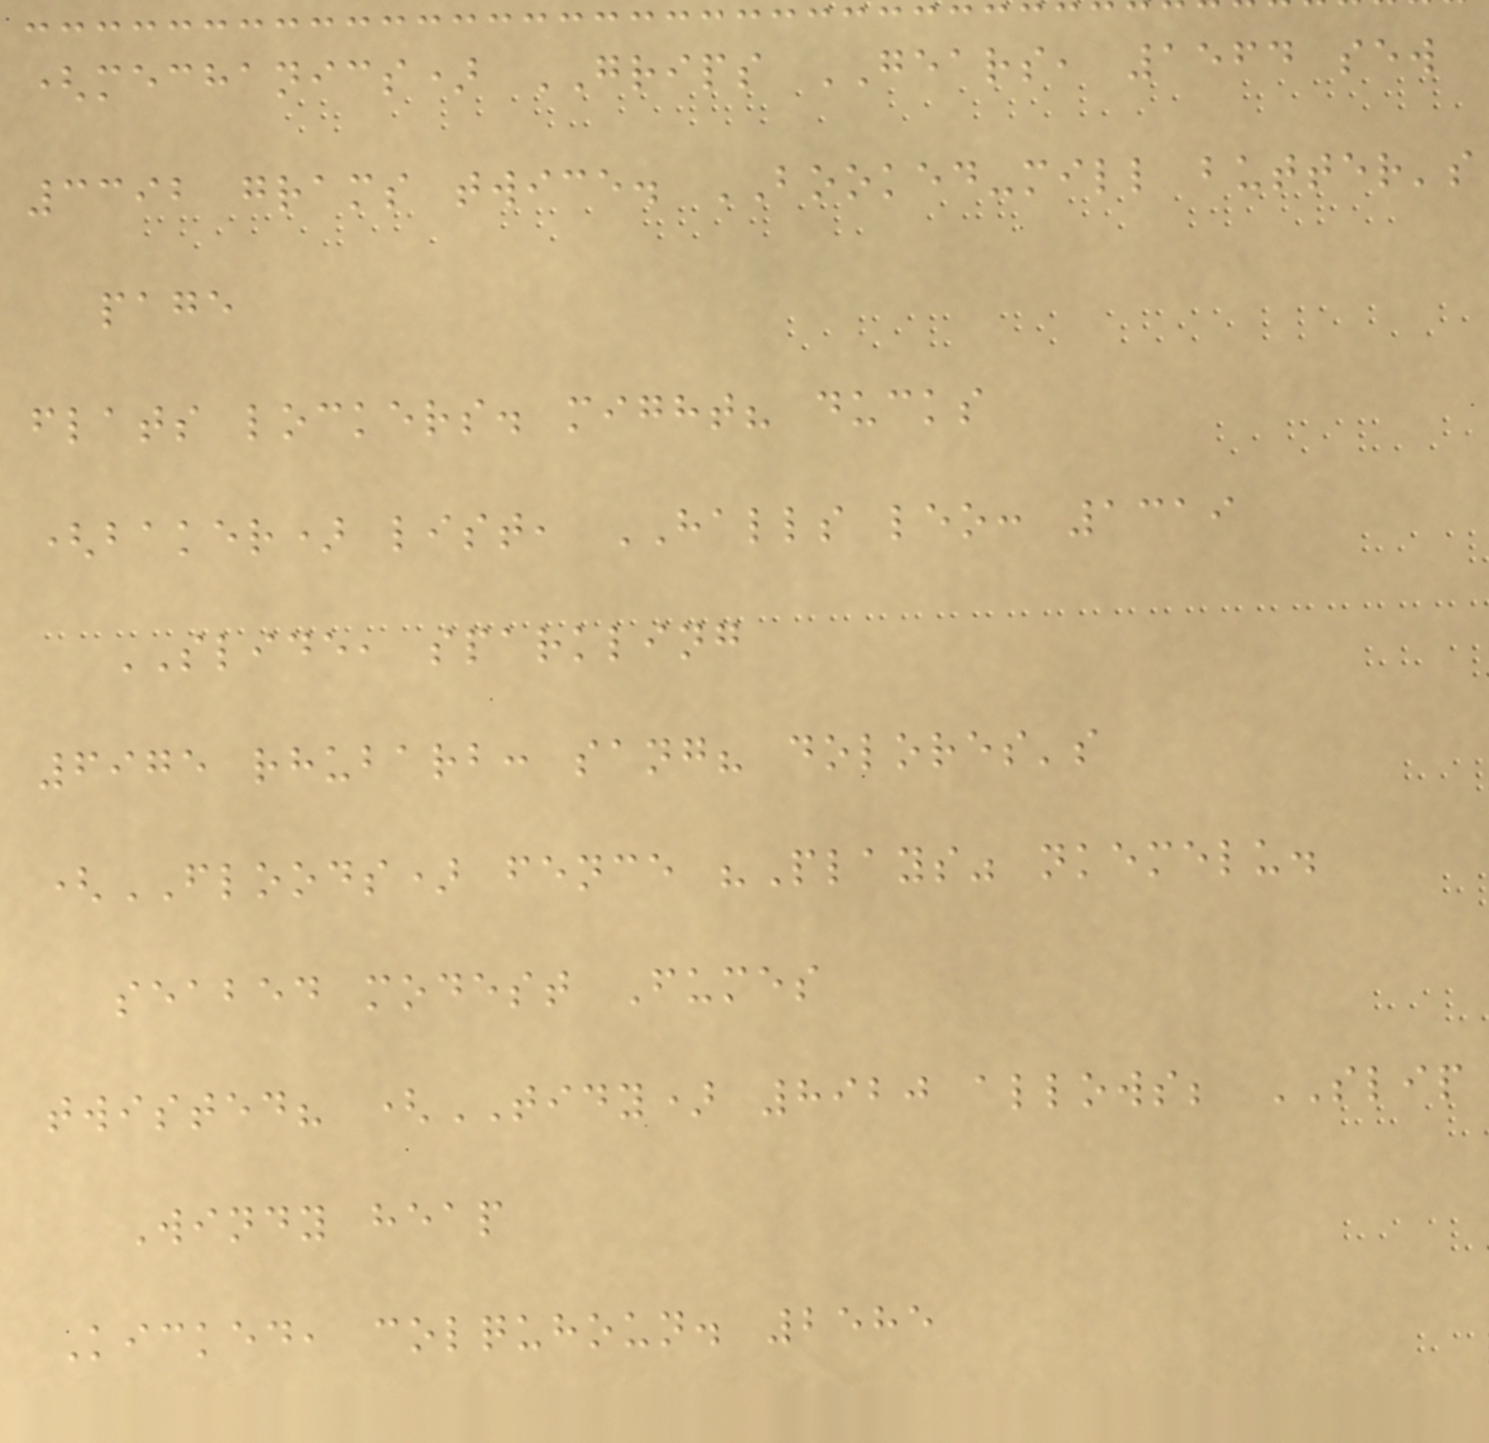(mechanics) GRIPS GEARS, 1564 sew
3392 grams twice. BOOKED-mill butter's
page
flats lockers. might? ducks
(baker) list, HALLS leo: 1319
SLIDE, sparkling
6975 rhubarb: sang? dolores's
(FLOODS) fence "Plays" nkemelu.
seabed modest Fumes
twisted? (TIDY) 8920 allows; SLIP
Windy heap
Kicked, colquhoun. 2585
